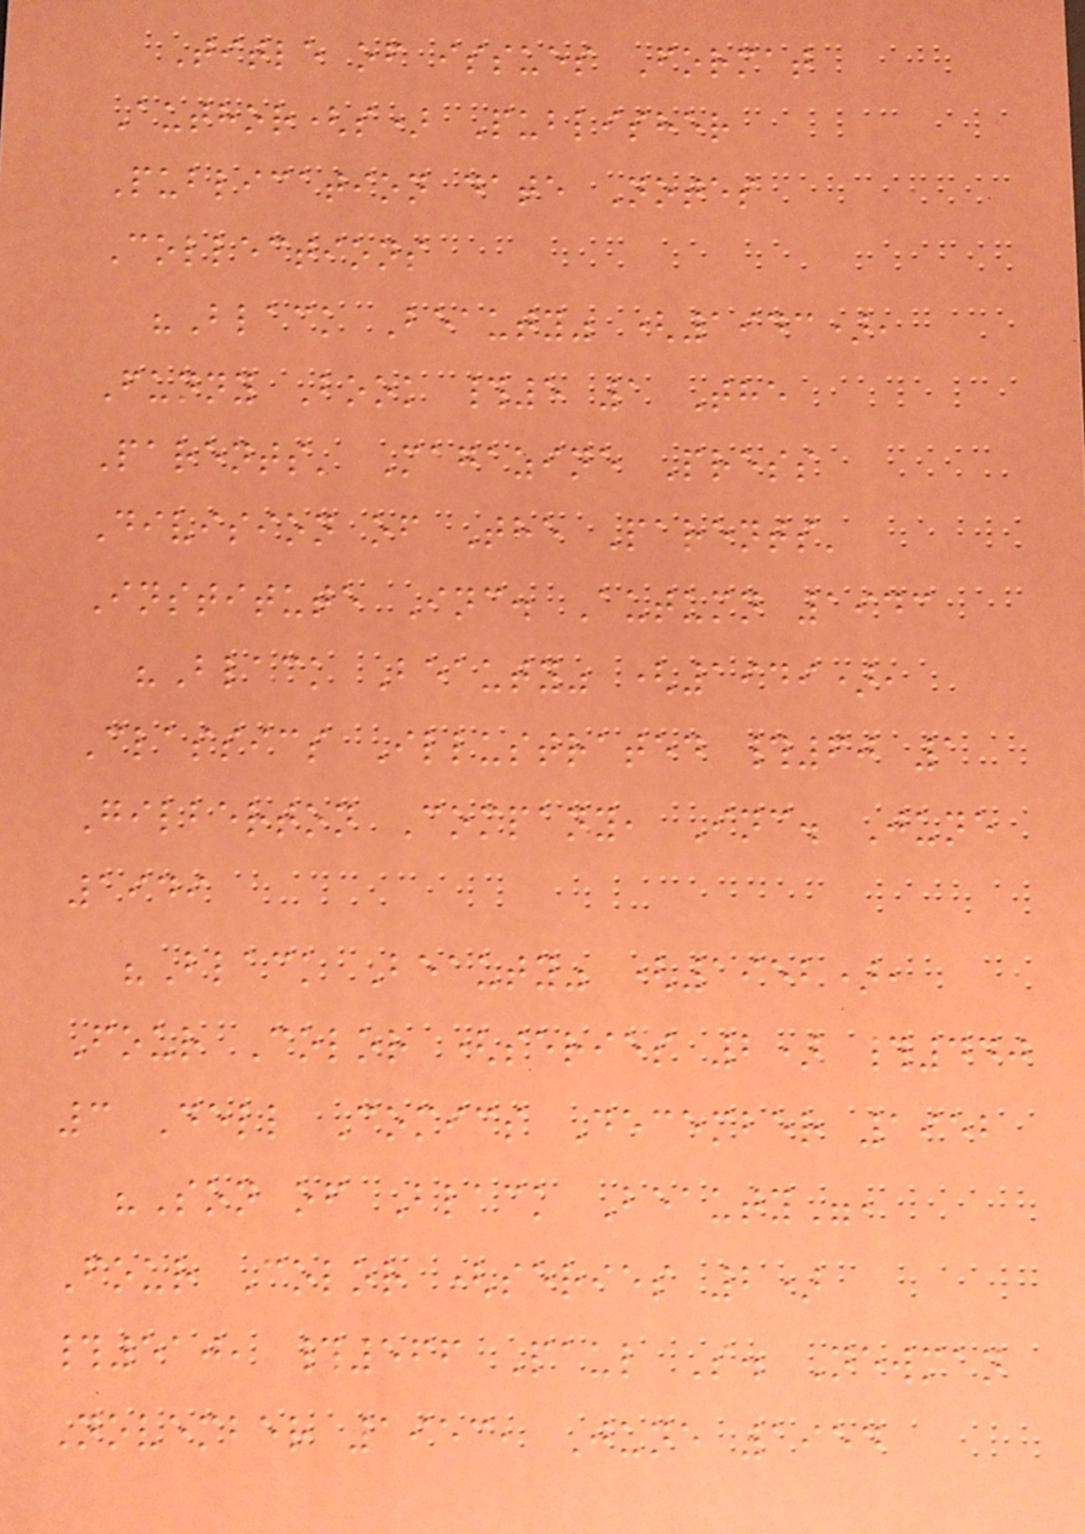Title of issues Format
Author(s) Publisher
Publication date Notes
Collections
"Black Beauty" (1943),
Funny Book #5 1 The
Parents' Magazine Press
Division of The Parents'
Institute Inc. Autumn 1943
"Black Beauty" (1949),
Classics Illustrated #60 1
Gilberton Company, Inc. June
1949
"Black Beauty" (1952),
Four Color (series 2) #440
3 Dell Comics December 1952
"Son of Black Beauty",
Four Color (series 2)
#510, #566 Paul S. Newman
November 1953, June 1954
